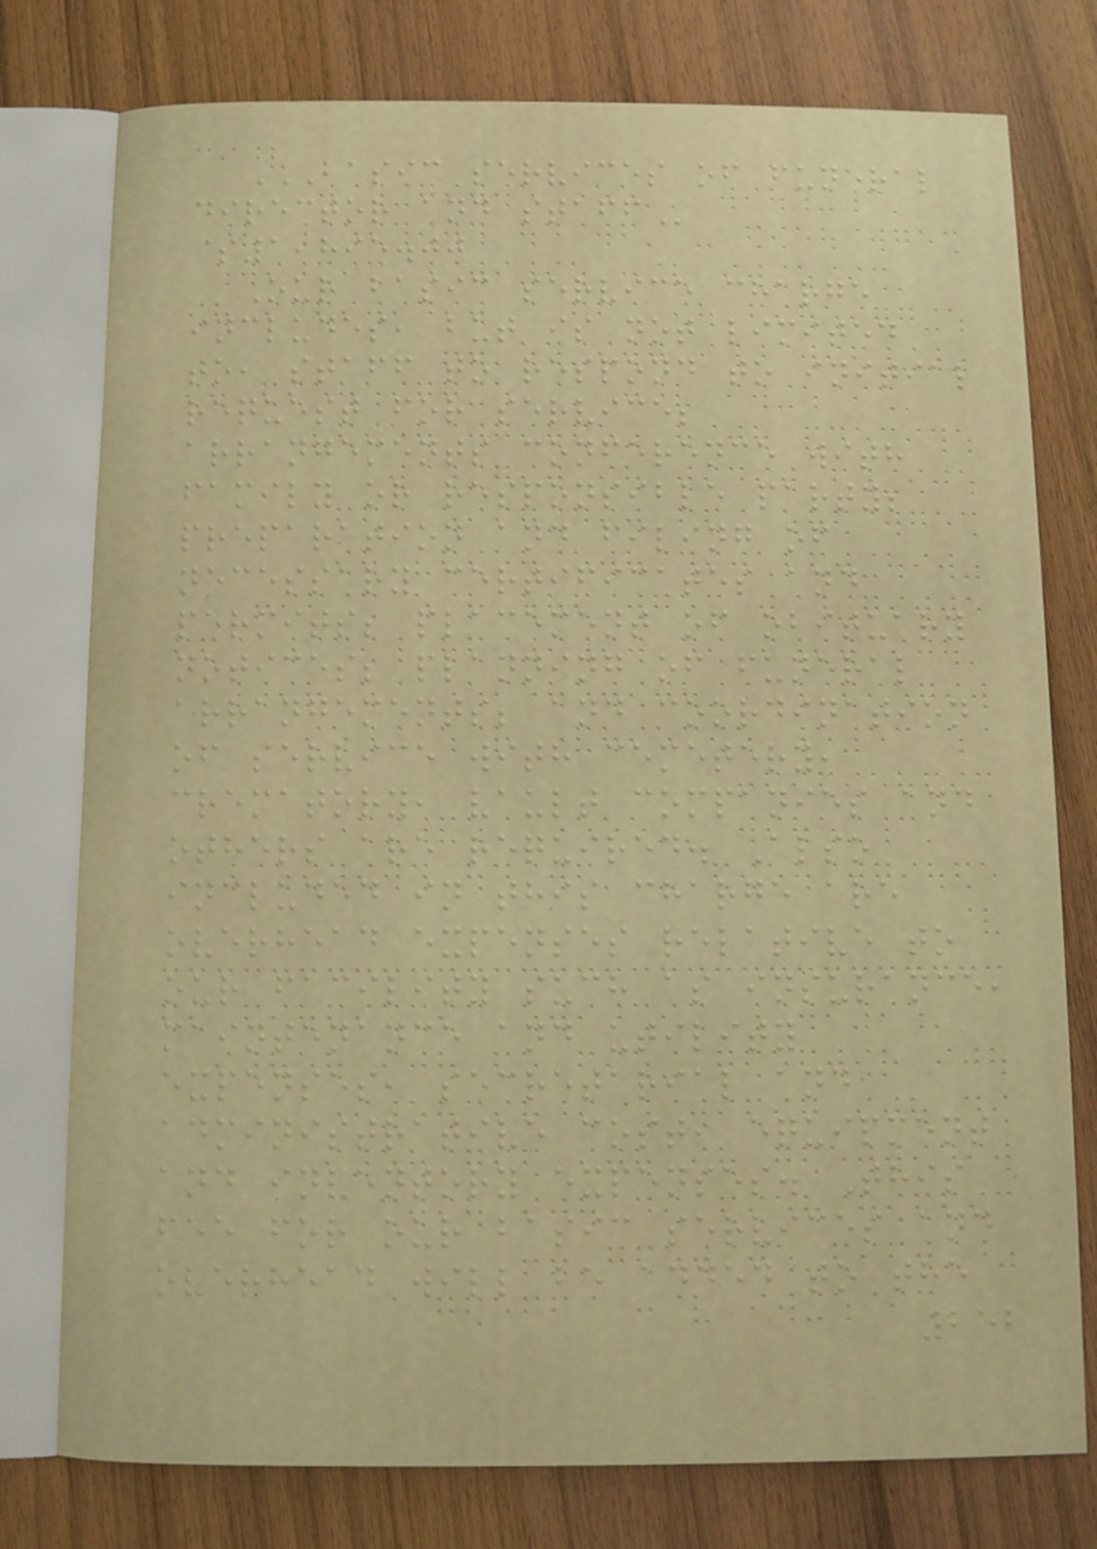BASIC SERVICES OF FUNERAL
DIRECTOR AND STAFF
$1,895.00
Our basic service charge
includes, but is not limited
to, staff to respond to initial
request for service;
arrangements conference with
family or responsible party;
preparation and filing of
necessary certificates and
permits; placement of obituary
notices; planning of funeral
arrangements; and coordination
of service with cemetery,
crematory, vault companies and
others are required. Also
included in this charge are
overhead expenses relative to
our facility such as insurance,
maintenance and utility
expenses, secretarial and
administrative cost, equipment
and inventory expenses. This
fee for our basic services and
overhead will be added to the
252
